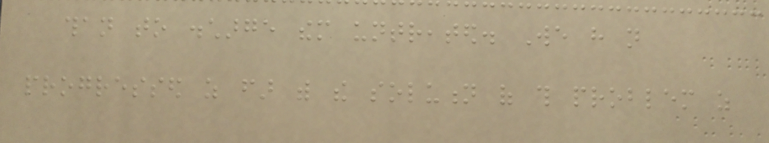than to discharge them untreated. We have not
progressed as far with the solution of this problem as
